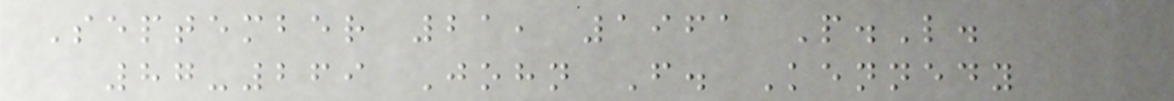September 21, 1961 P.L.
87-269 John F. Kennedy
